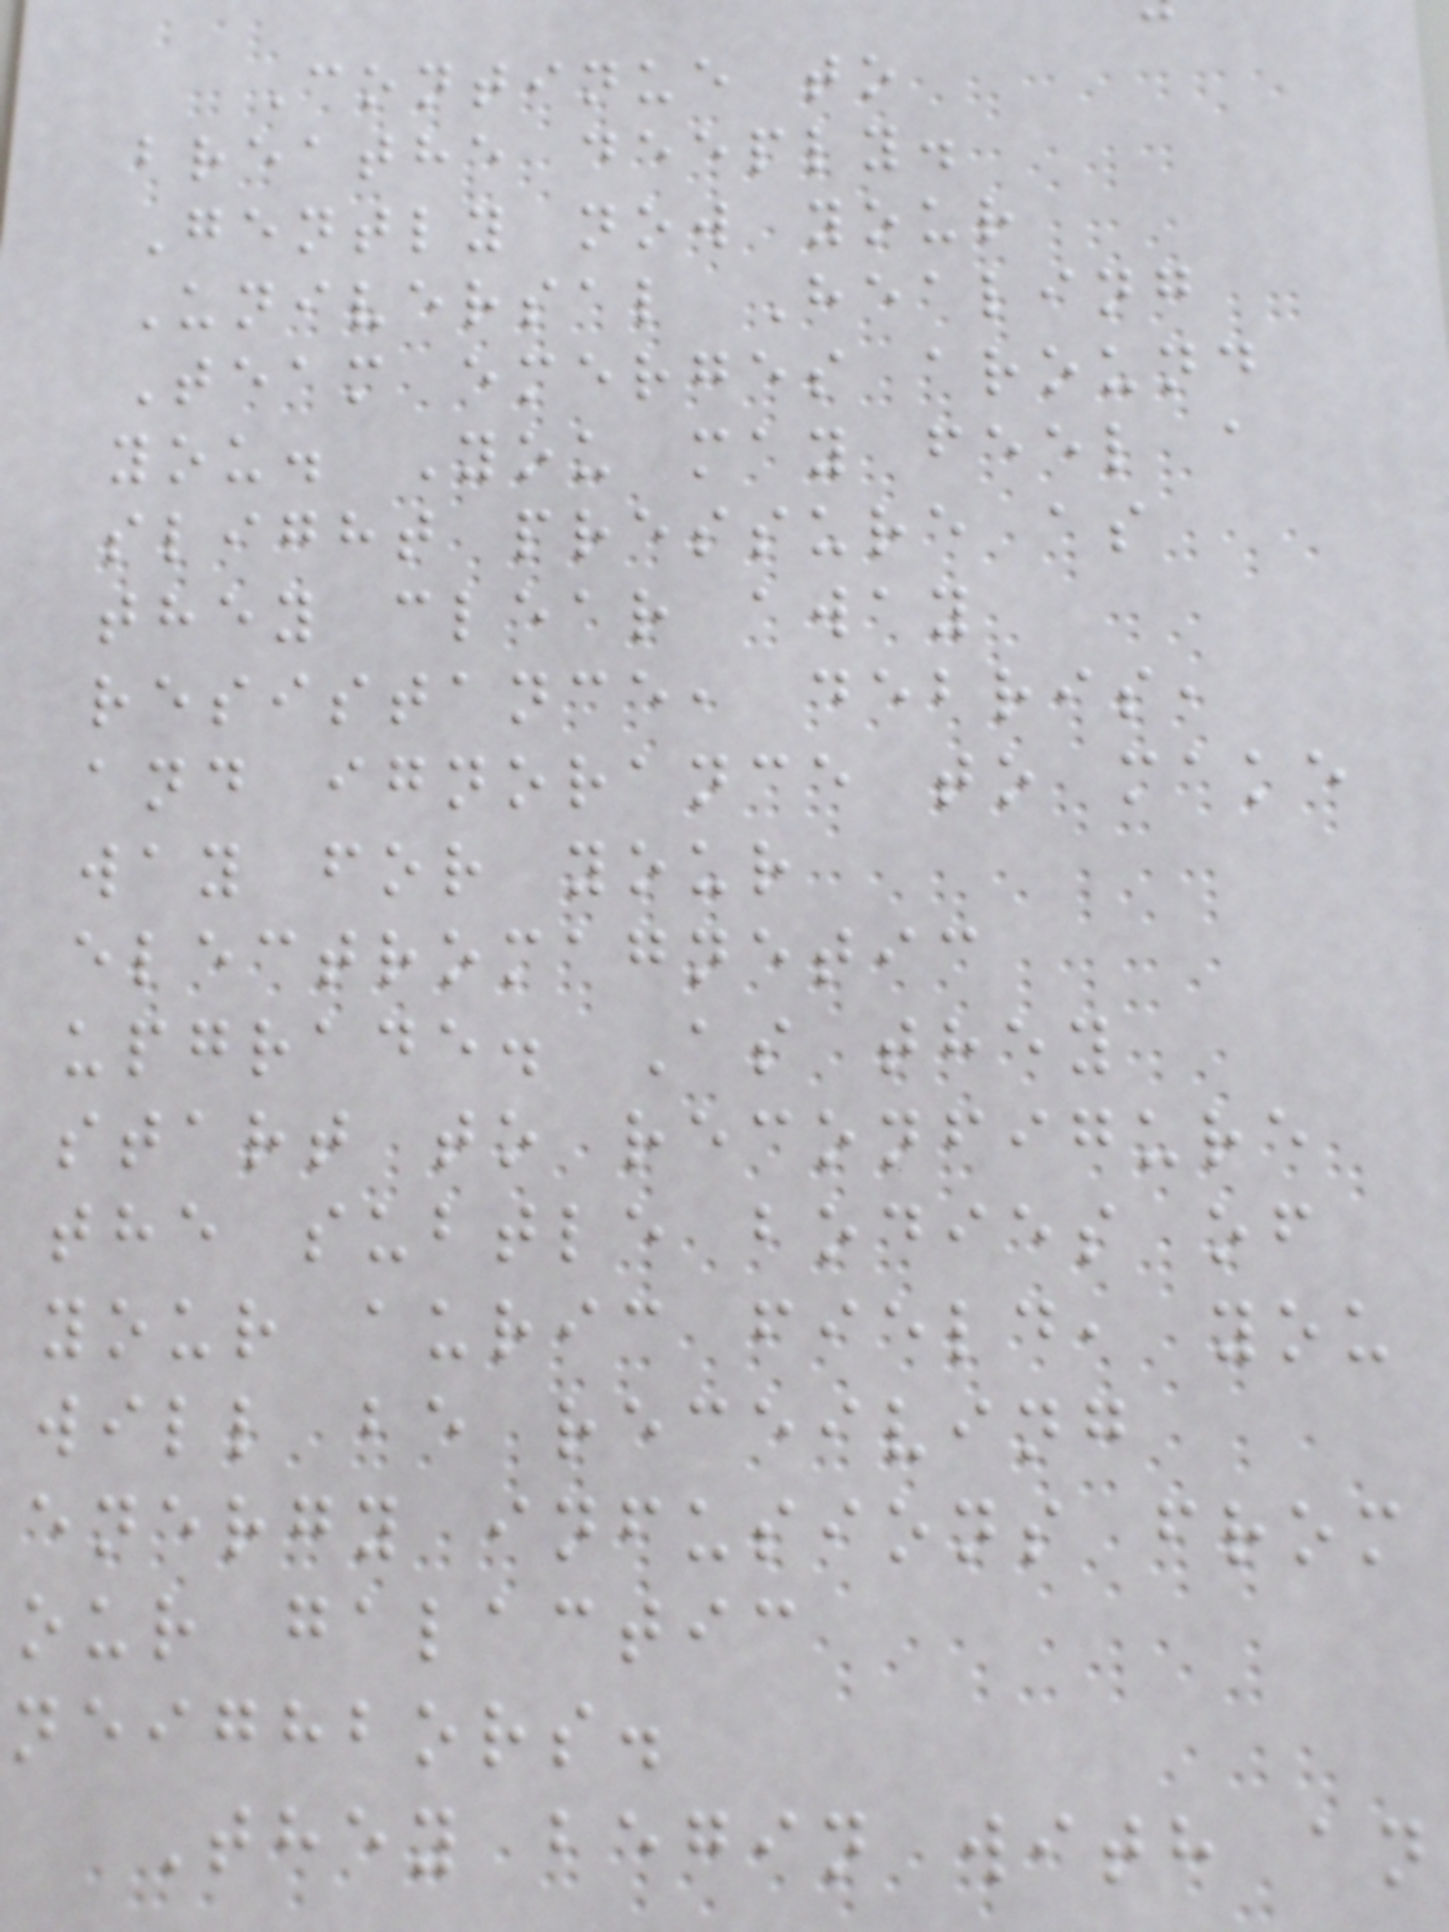Continue to
breathe deeply.
Gently now your
Universal Healing
Team emerges around
you. You may feel a
slight pressure as
they clear away
resistance, debris,
and ignorance to make
way for your
electromagnetic
upgrade. As they
start to reconfigure
the subtle bodies of
your auric field, you
will be receiving
energy infusions from
our galactic
neighbors.
They begin with an
